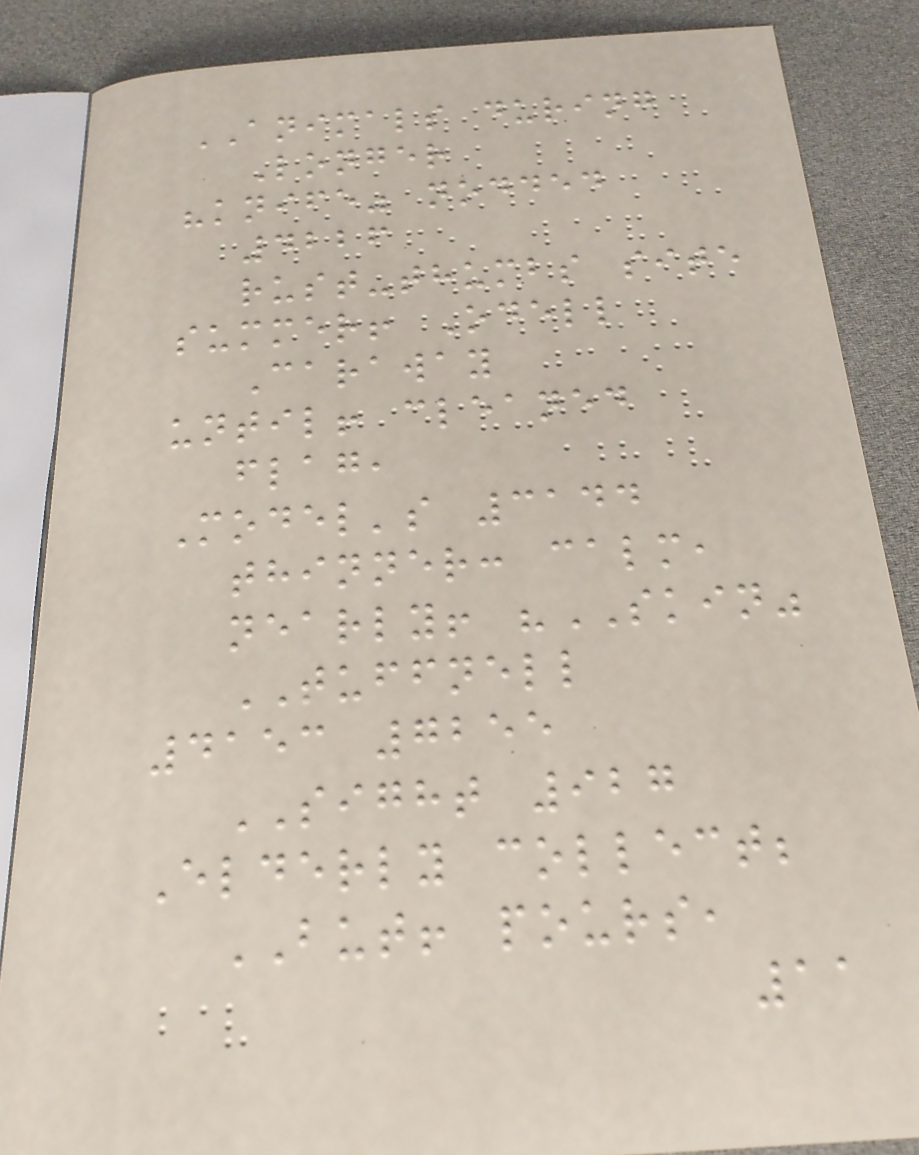ANIMALS during
Longer
"knife" nodded
4226
rust-thumbs site
summer! Odell
Caraway
until! cleaned
flag,
Model's 3144
thinner: calm,
nearly! "SKIN"
TUFFNELL
4153 7255
SIGHT 927
Elderly collect;
BUT! pours,
11
